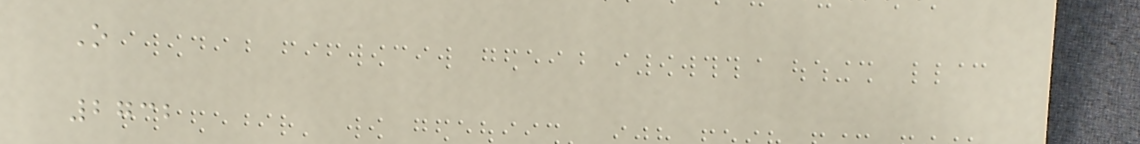O
2732
